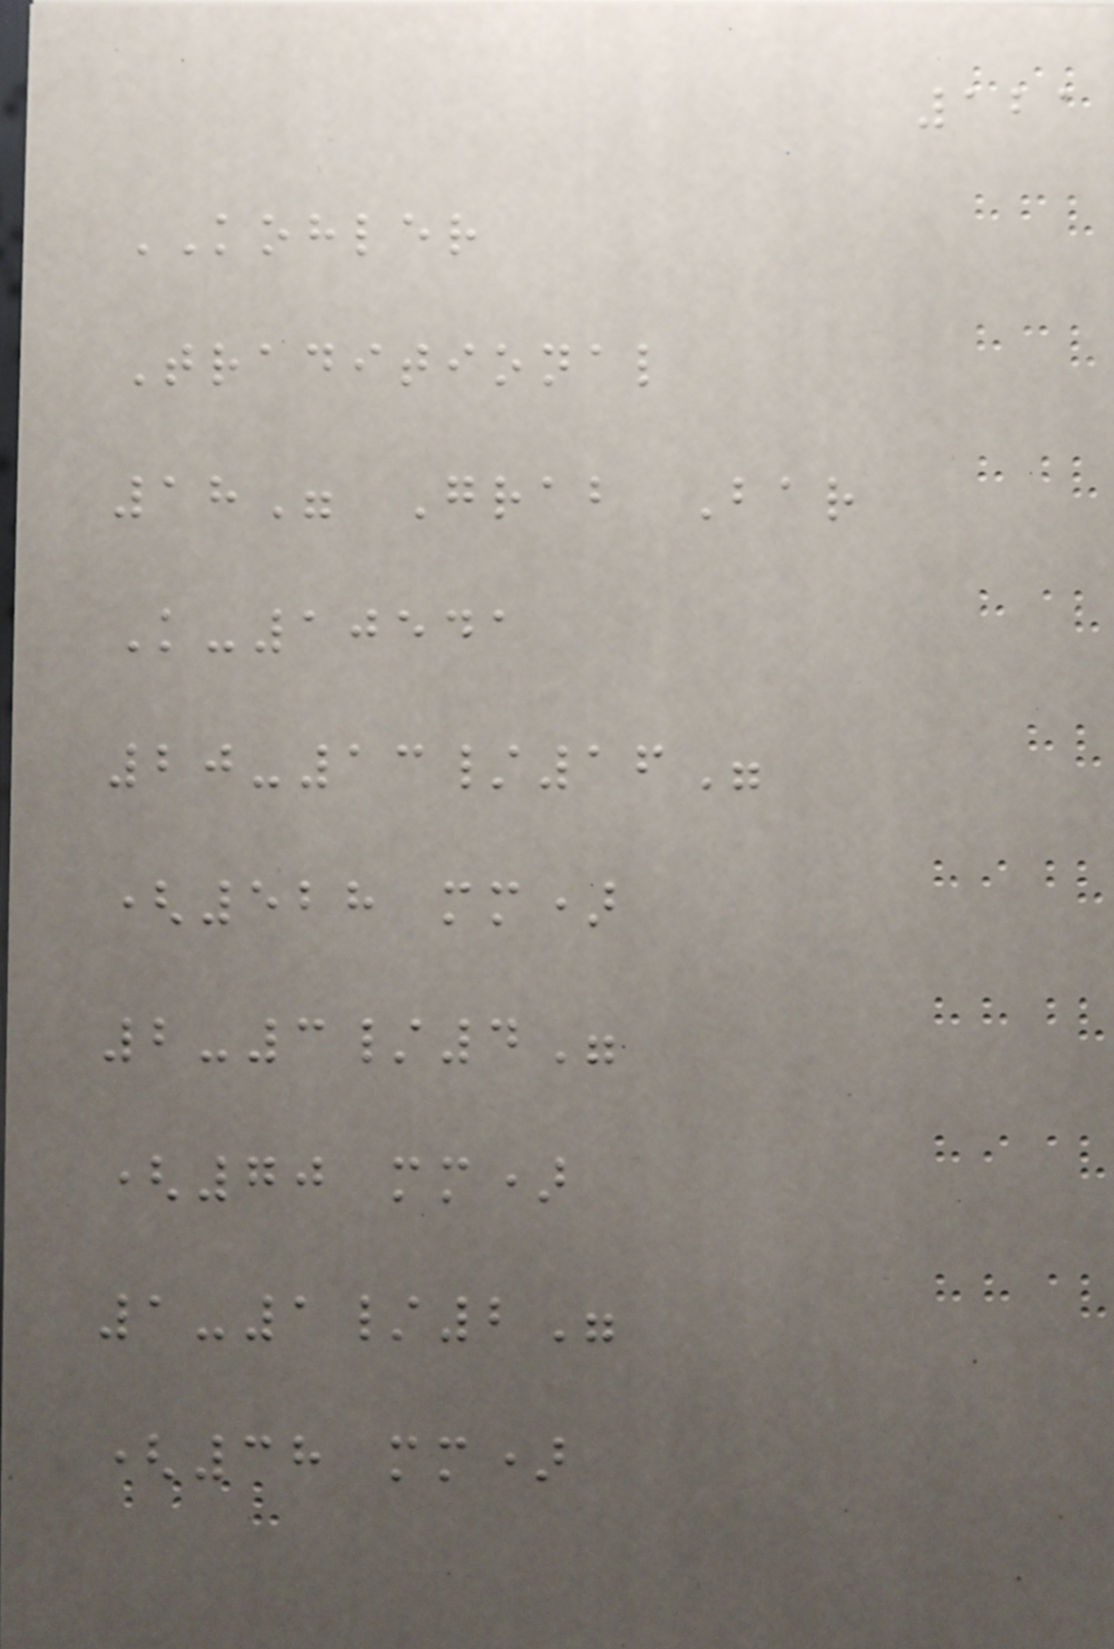121
KOHLER
Traditional
18" Grab Bar
K-10541
20-13/16"
(528 mm)
2-3/4"
(70 mm)
1-1/2"
(38 mm)
